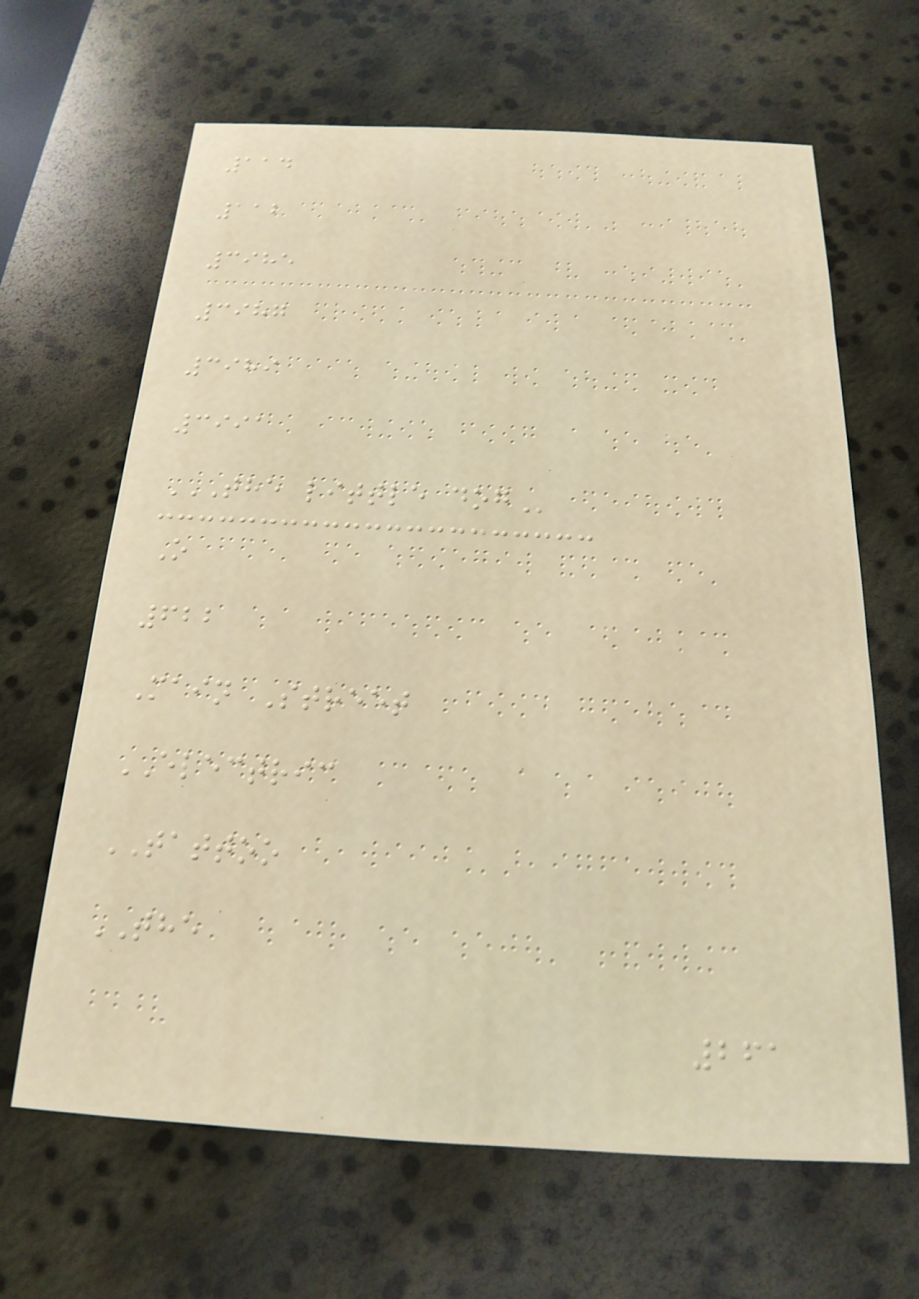114
112
3985
3987
3989
3991
THE LITTLE DOG
O
622
Main Street
ELECTRIC
TATTOO
THE
261
